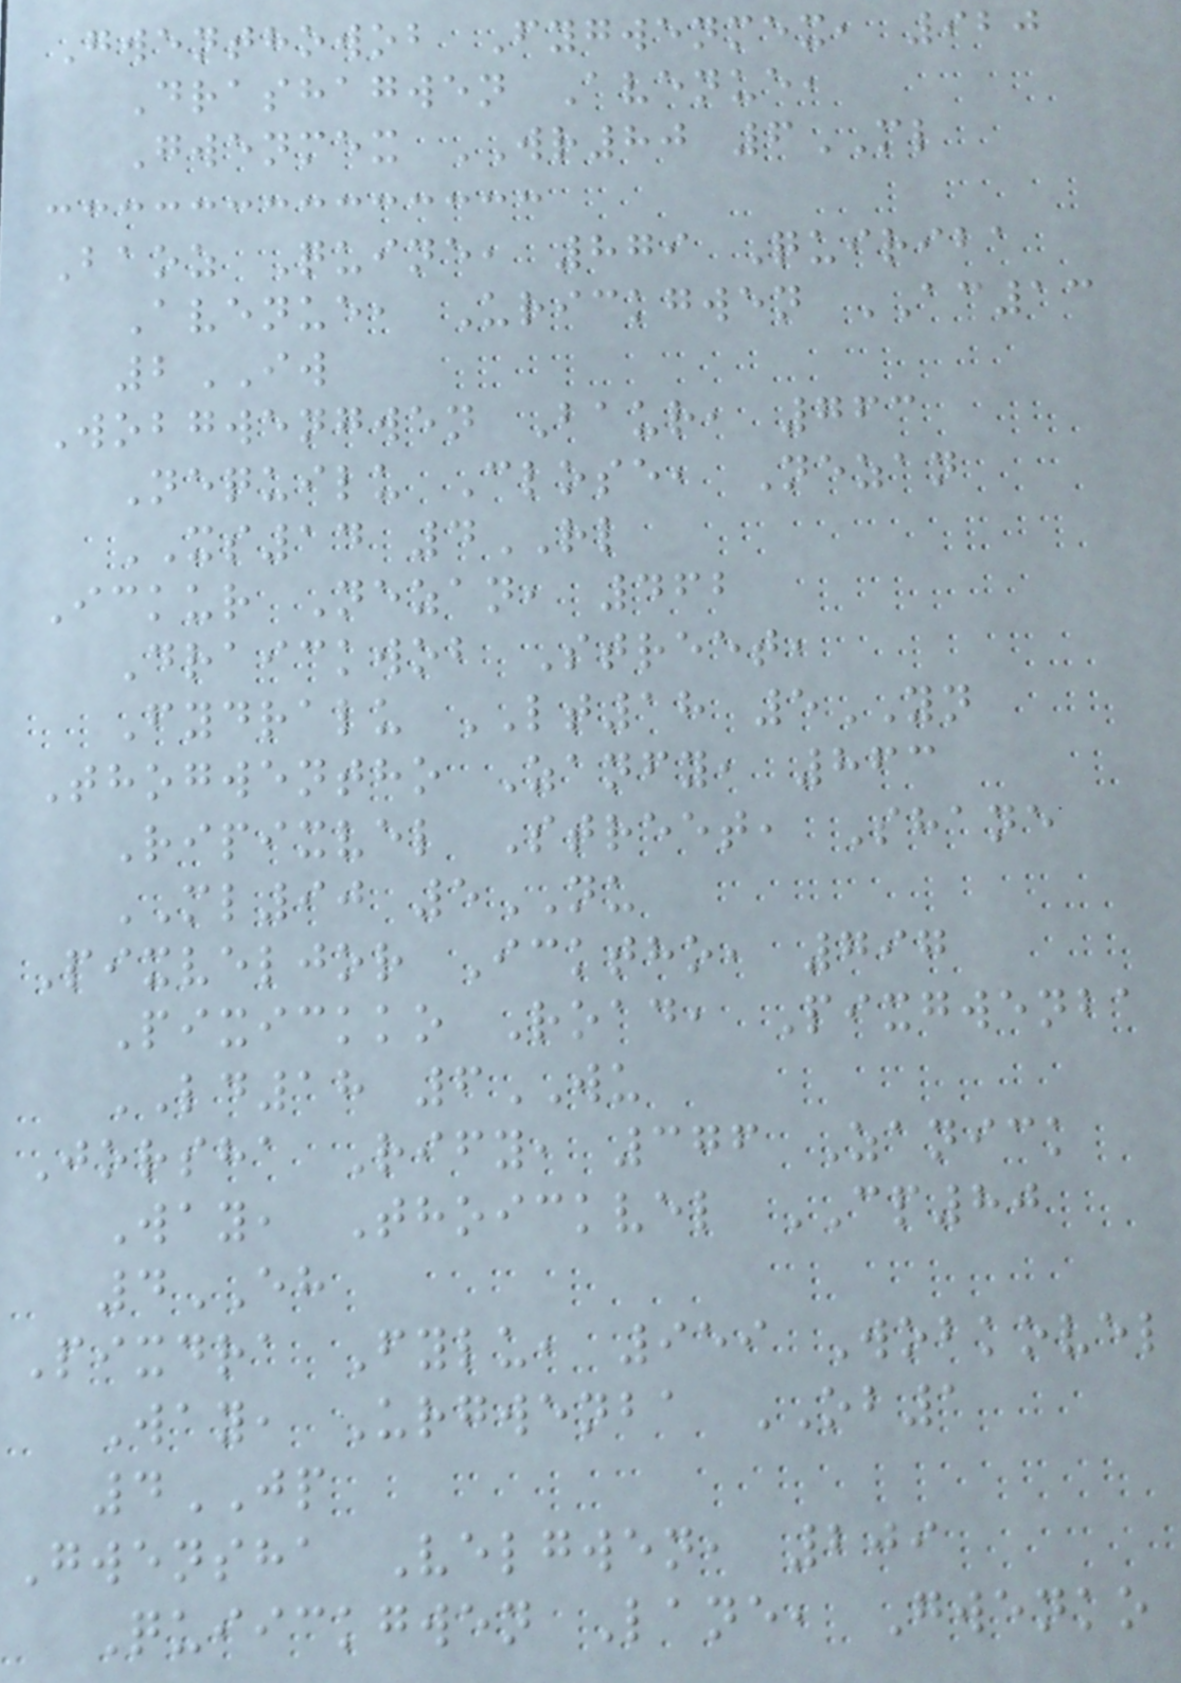Gwenthowob Fygwenmex, 920
Drashagwen Avenue,
Gwenmex WR80 6ML
Baoz Quine, 879 Quiriba
Avenue, Urickgwen AC13
2IW
Wobgwengwen Baur, 763
Nequilu Close, Nezan
XS14 4RL
Ickur Nezan, 462
Draickwob Street,
Fydralu LT18 5YN
Thogwentho Zanfy, 863
Ripixvel Street, Shane
ML90 5NU
Pixveljor Icktho, 797
Pixickko Road, Pixgwenba
LD18 6WU
Jorsha Rify, 376 Zanick
Way, Thoickvel CP80
4EH
Pixdra Fylu, 959 Wobkovel
Way, Urgwenba OB1
4JP
Gwensha Velgwen, 209
Quiickgwen Lane, Gwenko
